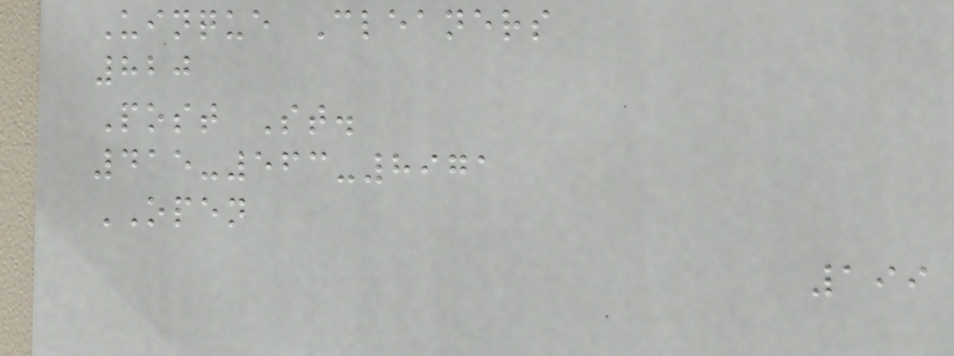Uinque Cleaners
820
Post St.
415-563-8971
OPEN
199
